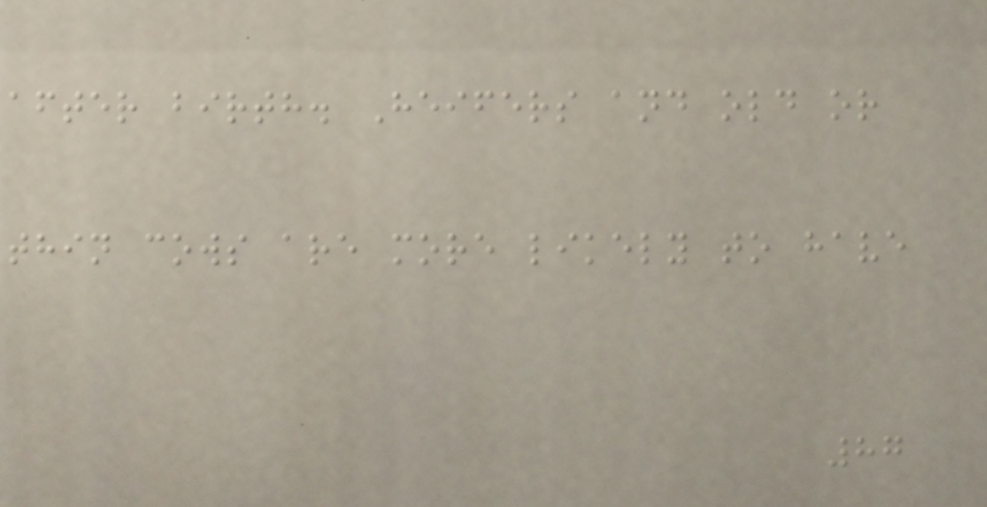after birth. Heifers and old or
thin cows are more likely to have
87
